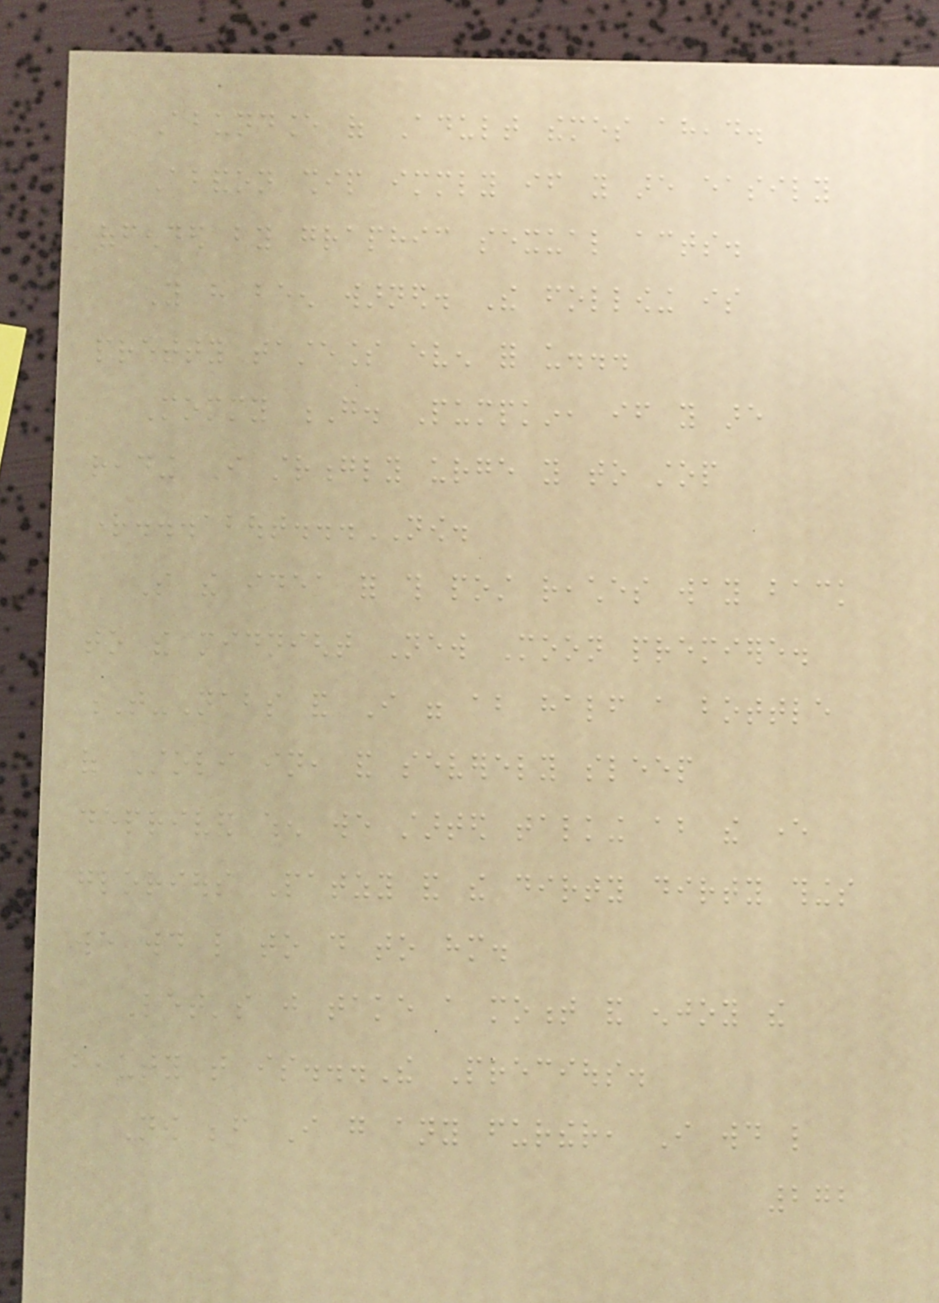Abundance of Adult themes ahead.
Abandon ship immediately if you are easily
offended by graphic sexual acts.
You have been warned. The following is
pretty tasteless even for us...
Mommy G. Pumpkin, if you are
reading I strongly urge you to stop
right...about...NOW.
So the idea for this post reaches way back
to the midnight New Moon premiere.
T-Nabs and I were about half a bottle
of Stoli in, and severely sleep
deprived when we started talking about the ever
glorious Patzy and the dirty dirty things
we would like to do to him.
Let's just take a moment and enjoy the
beauty that is...The Precious.
Now before I go any further, I would like
272
